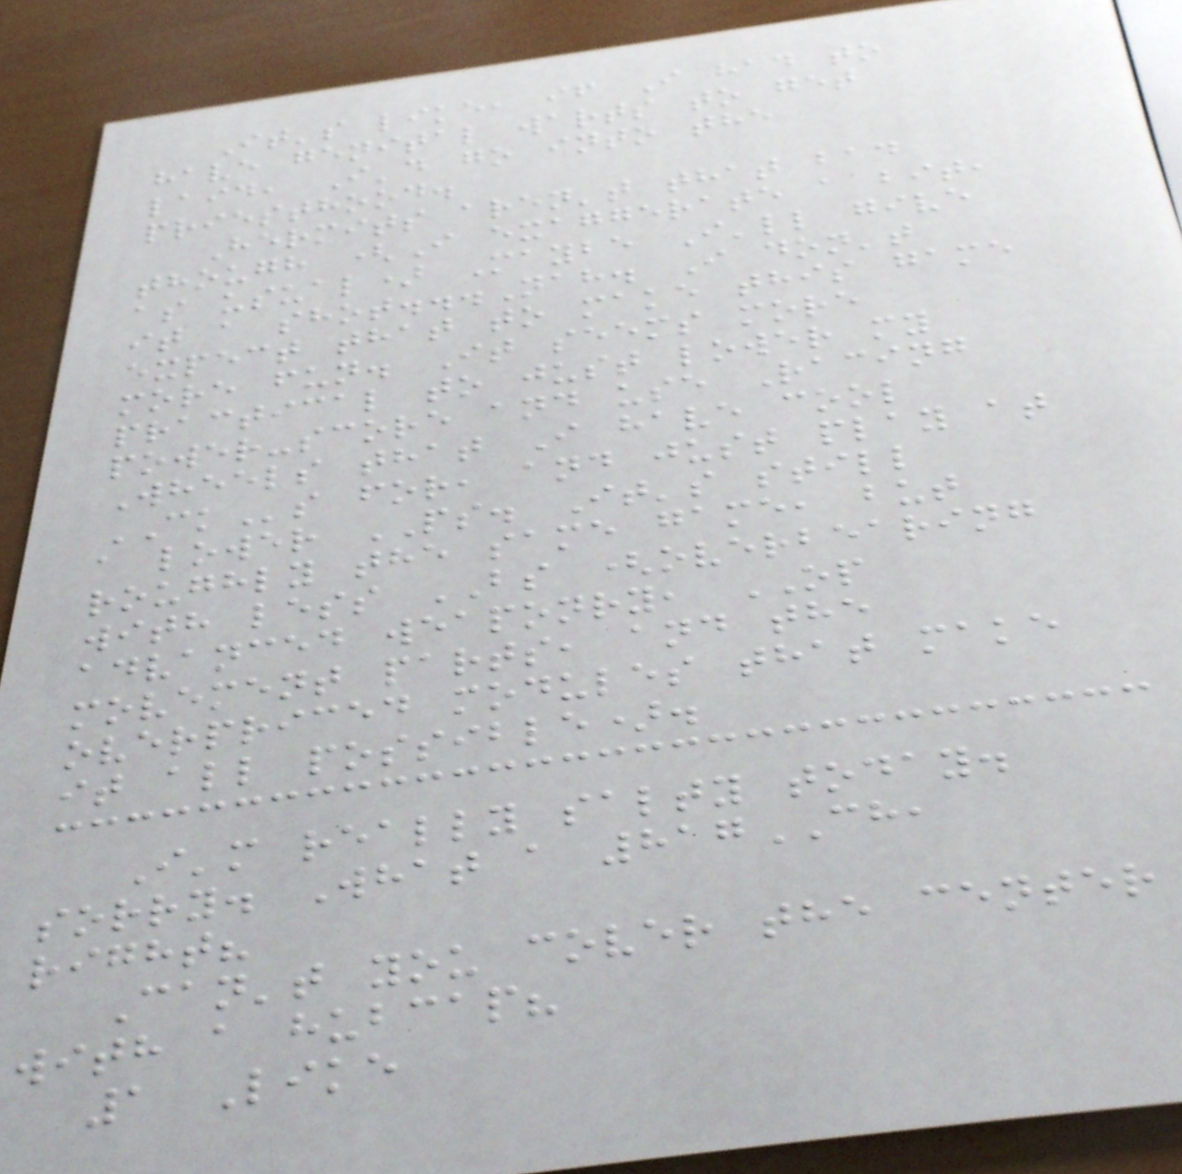It's like, if I had to
have genital warts to get
laid, I'd go into the
priesthood.
Hermits aren't that bad
though (I exaggerate a bit,
as usual) Maybe I'll give
it a shot...Nah. I don't
expect that to make this game
more fun. It seems more
practical to just lower my
power-score and use Racing
Wheels that I have cool
CKs for, and just play at
a lower PS. It's still
roughly the same game, but
with less BS (overbearing
advanced weaponry, OP
movement parts, and the
overpriced modules that make
it all possible).
I'm really salty today.
sorry. What a 817CH,
right?
Can't you cover the center
with a hubcap?
1 Like
